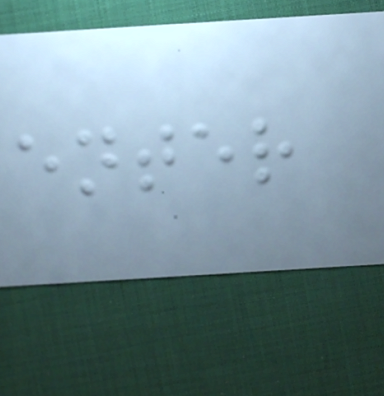enter
